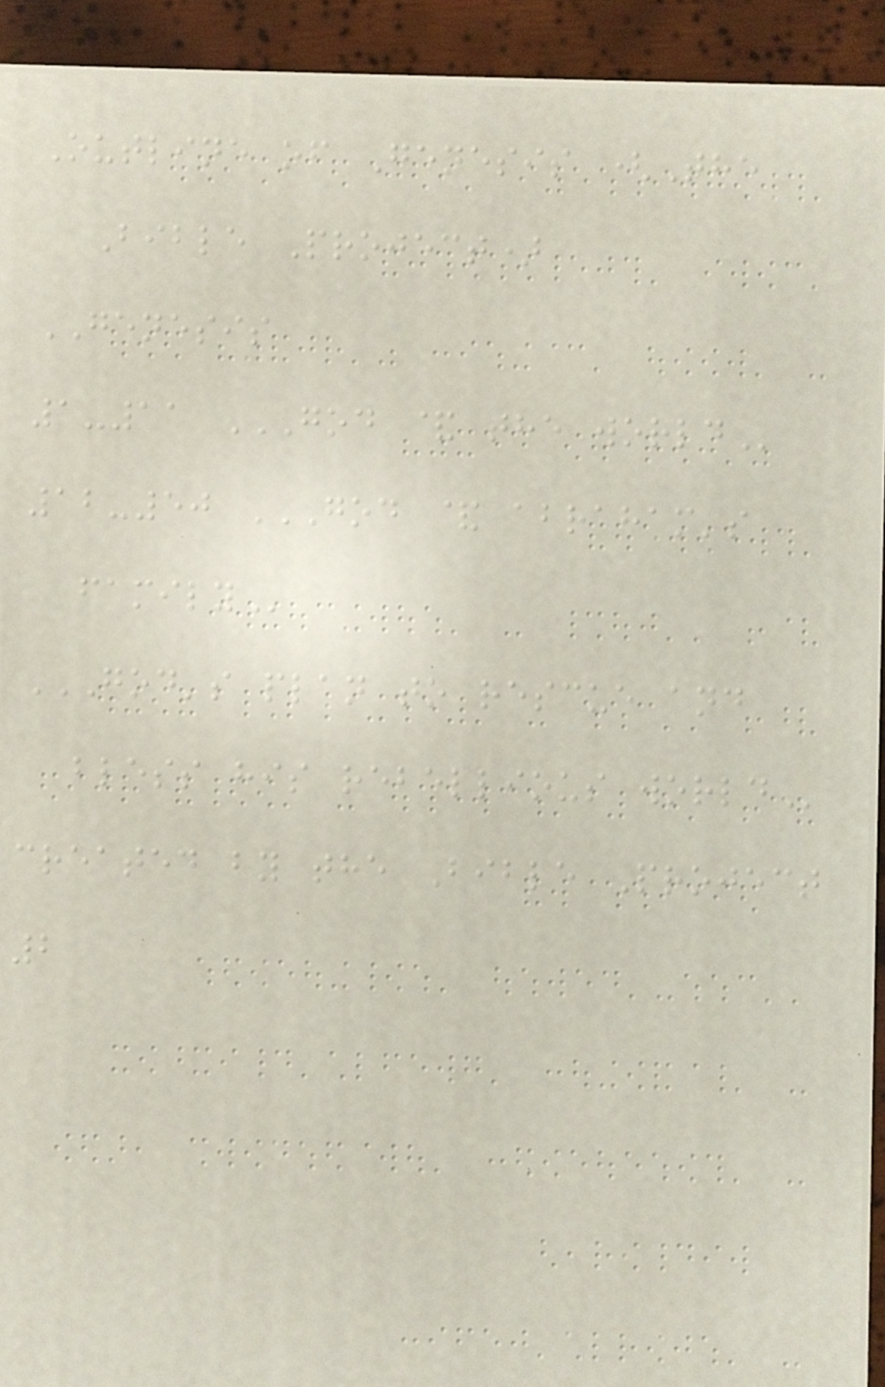Outline of Genesis (The
Bible Project)
GENESIS
1-11 GOD & THE WORLD
12-50 GOD & ABRAHAM'S
FAMILY
GOD'S PLAN TO RESCUE AND
BLESS HIS REBELLIOUS WORLD
created by the Bible Project
2
